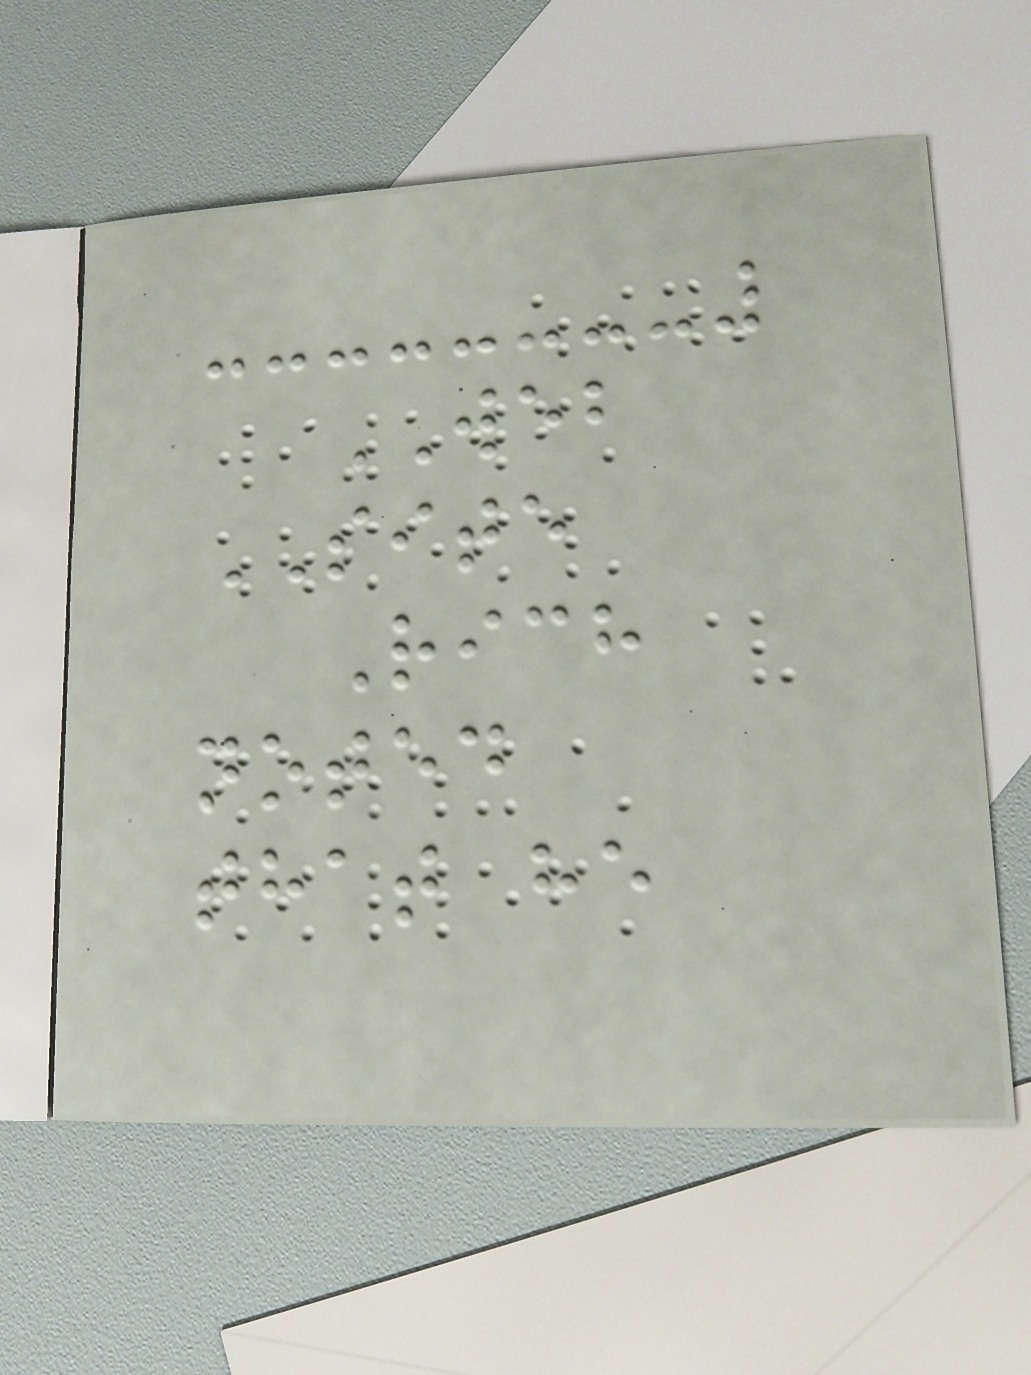WEB
SITE
Rich
noted
that he
